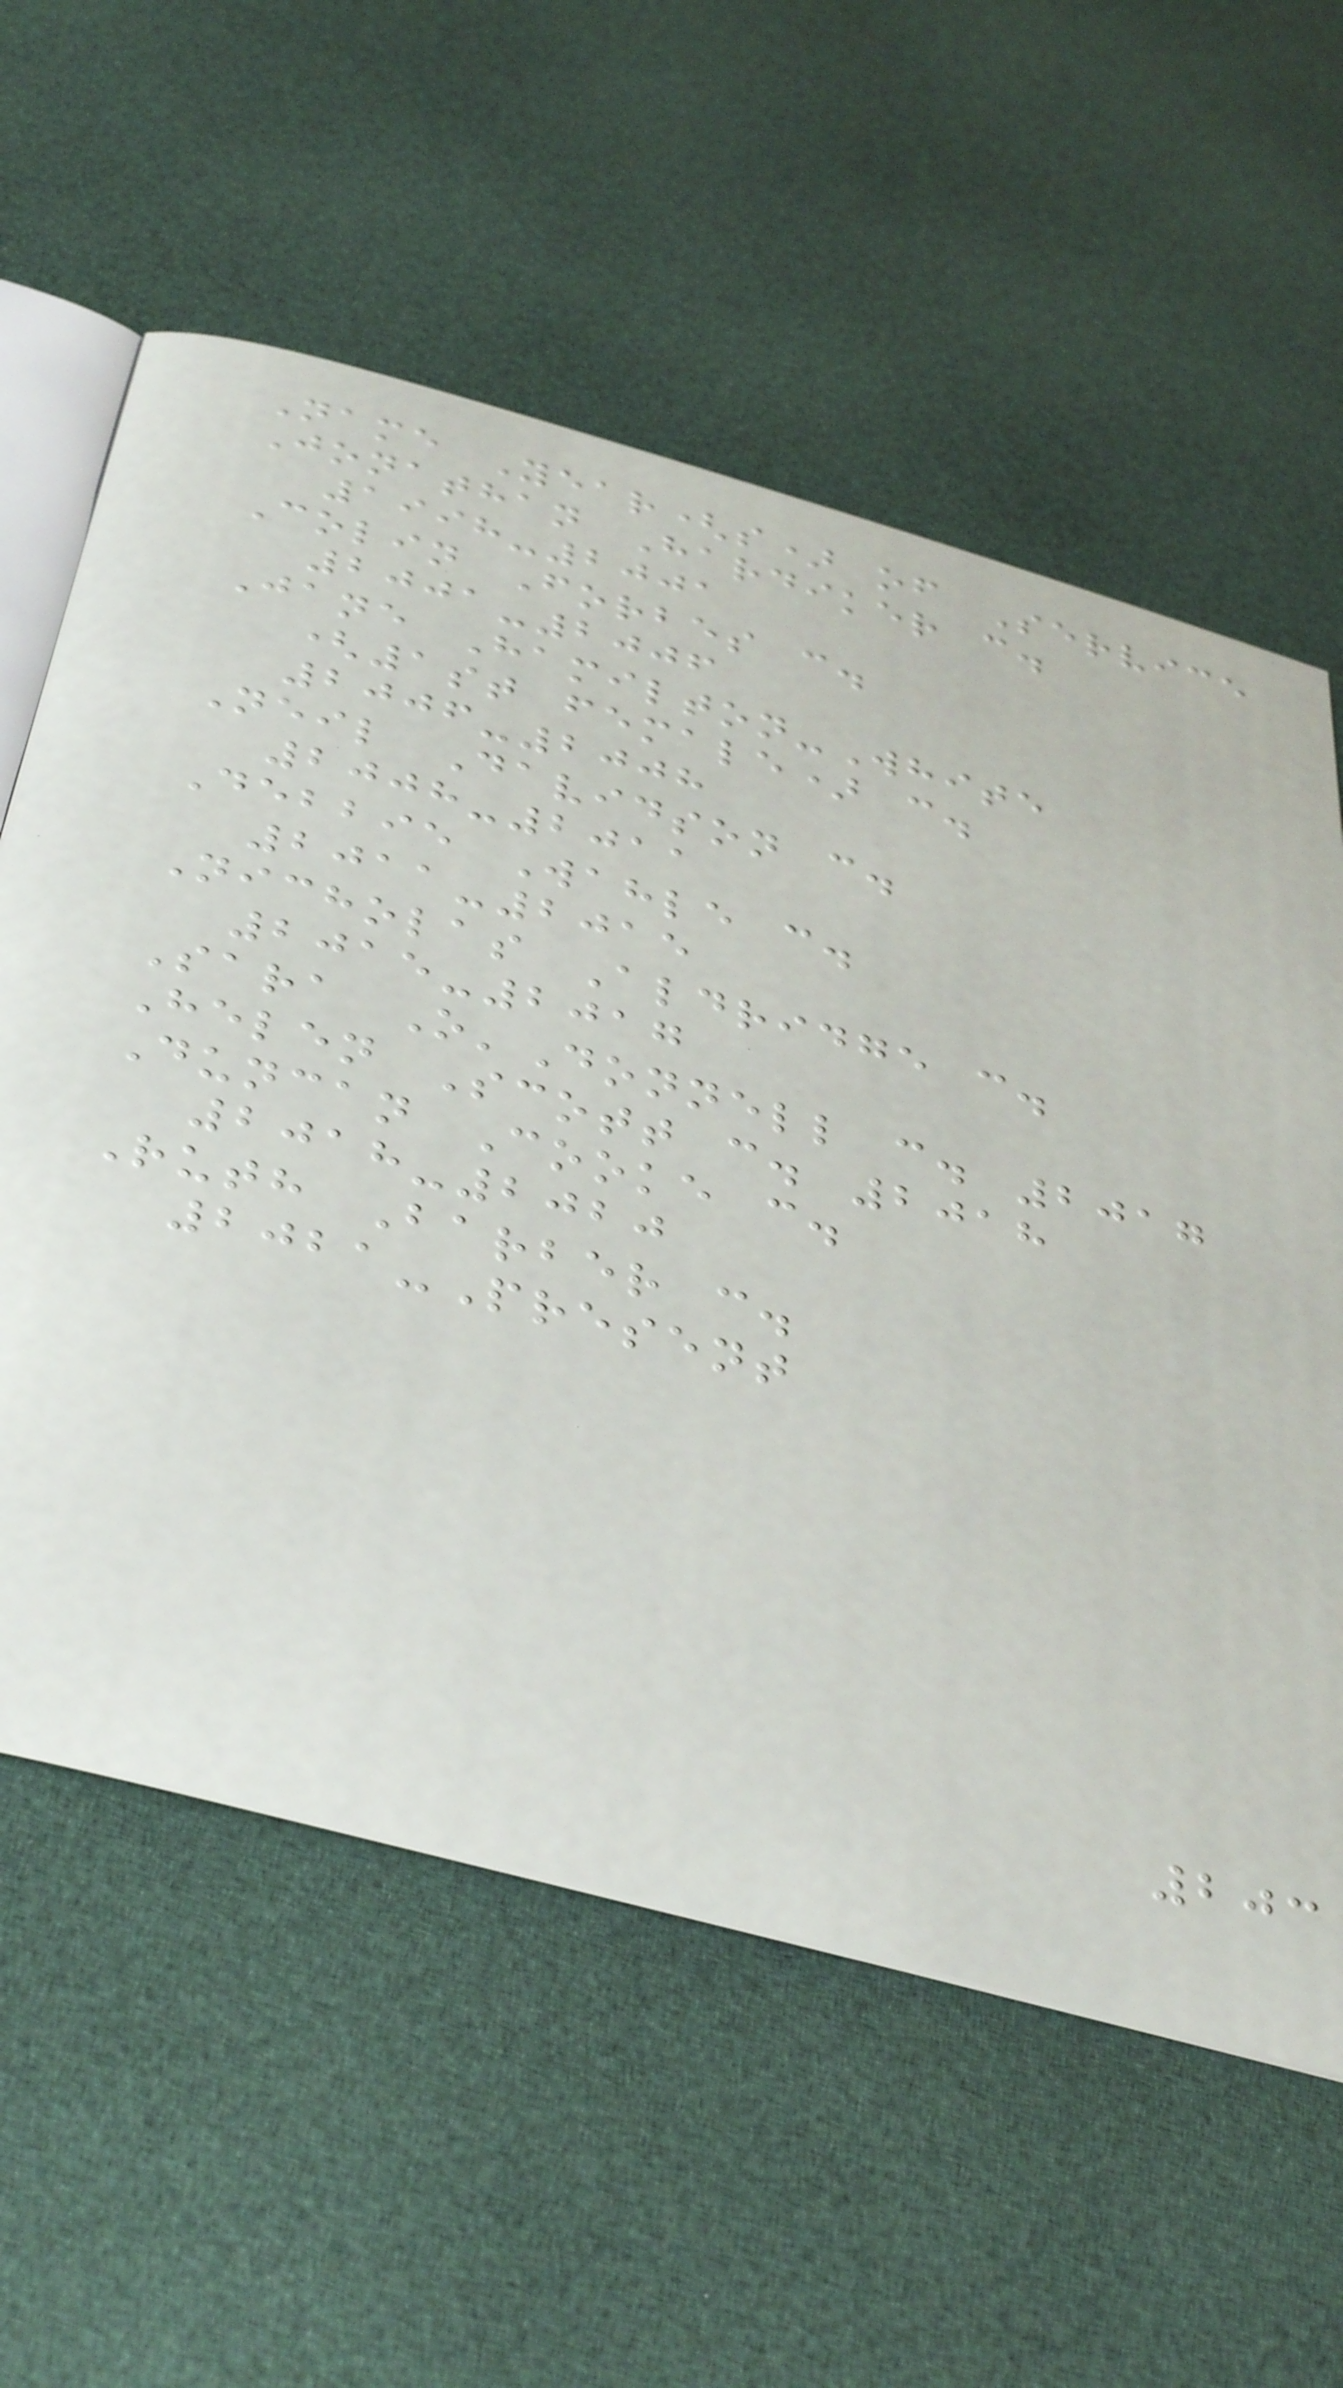Name Year(s) of Service
Jonathan Hardiker c.
1998-2001
Colin Forbes c.
2001-2006
Jane Hamilton-White
(1st female) c.
2006-2008
Neil Davidson c.
2008-2011
Debbie Wahle c.
2011-2015
Nicholas Aldridge c.
2015-2017
Sara O'Donnell c. 2017
Helen Scott c. 2018
Duncan Cooke c.
2018-2020
Ruth Barber c.
2021-Present
203
